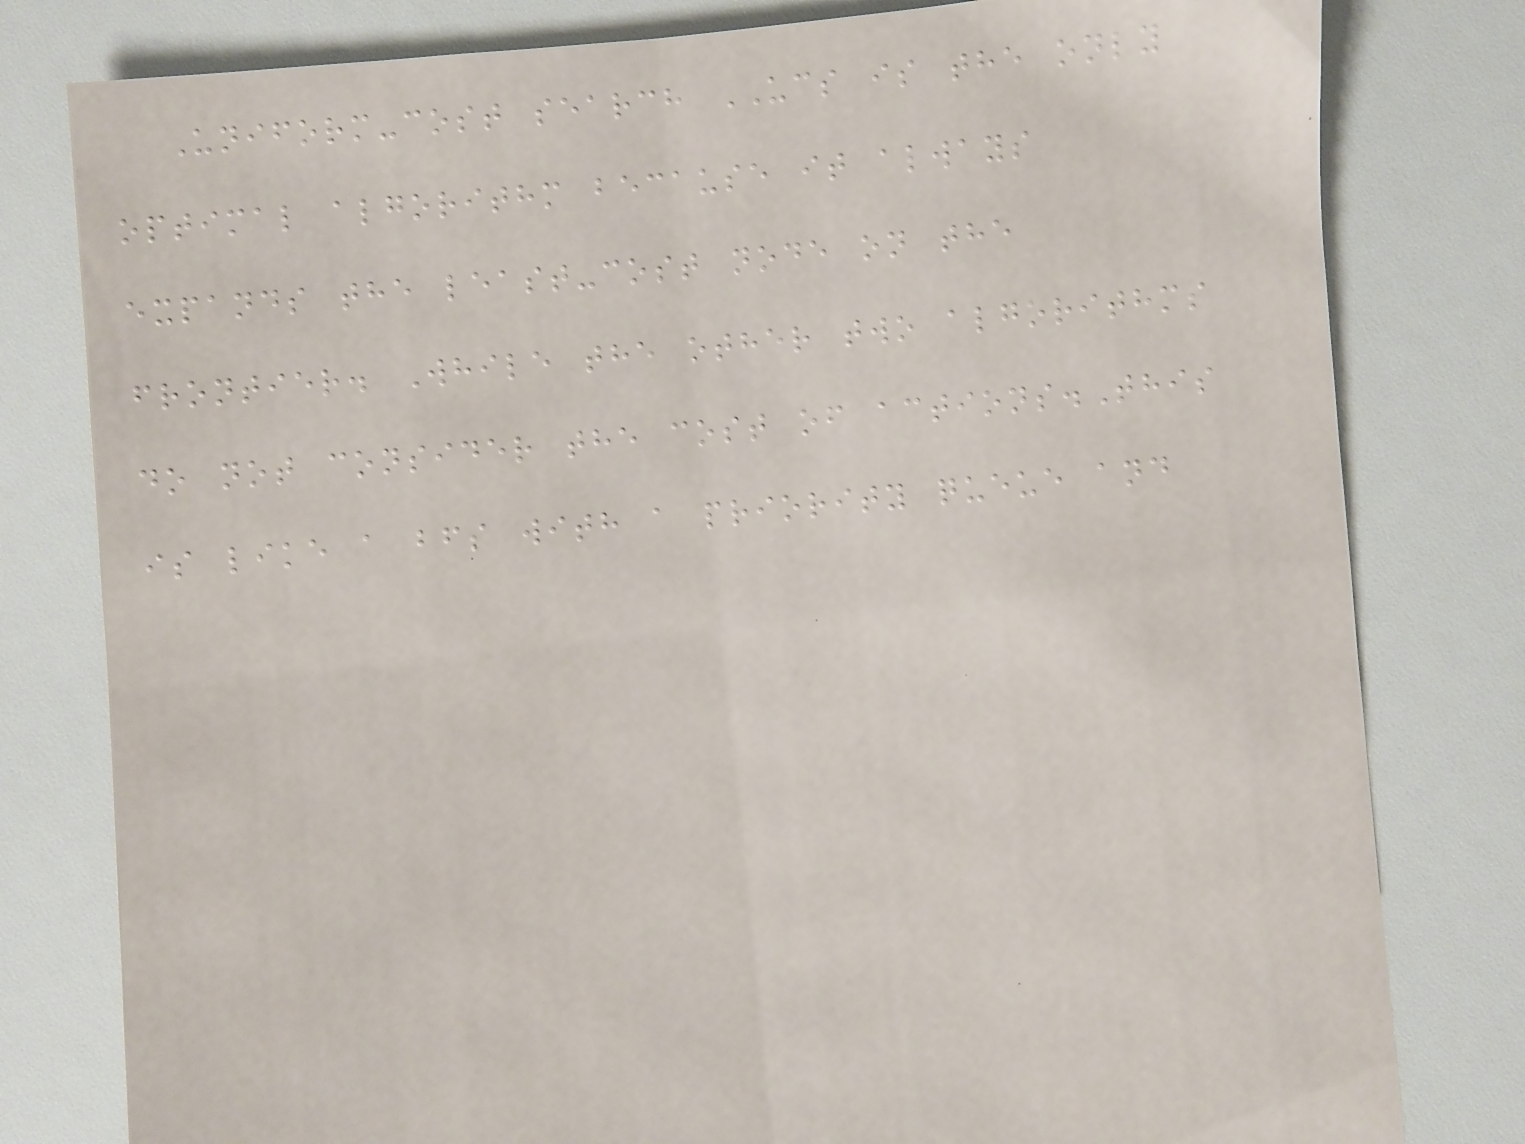Uniform-cost search UCS is the only
optimal algorithm because it always
expands the least-cost node on the
frontier. While the other two algorithms
do not consider the cost of actions.This
is like a bfs with a priority queue and
